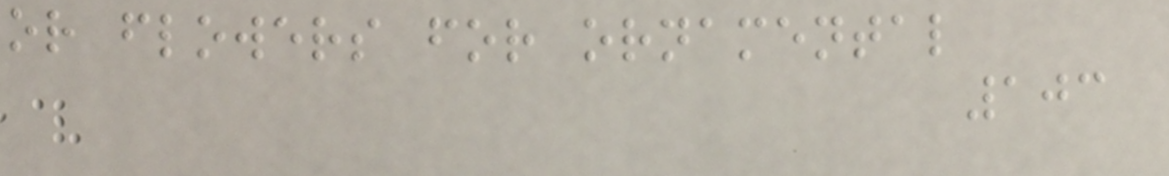or flowers for ornamental
103
